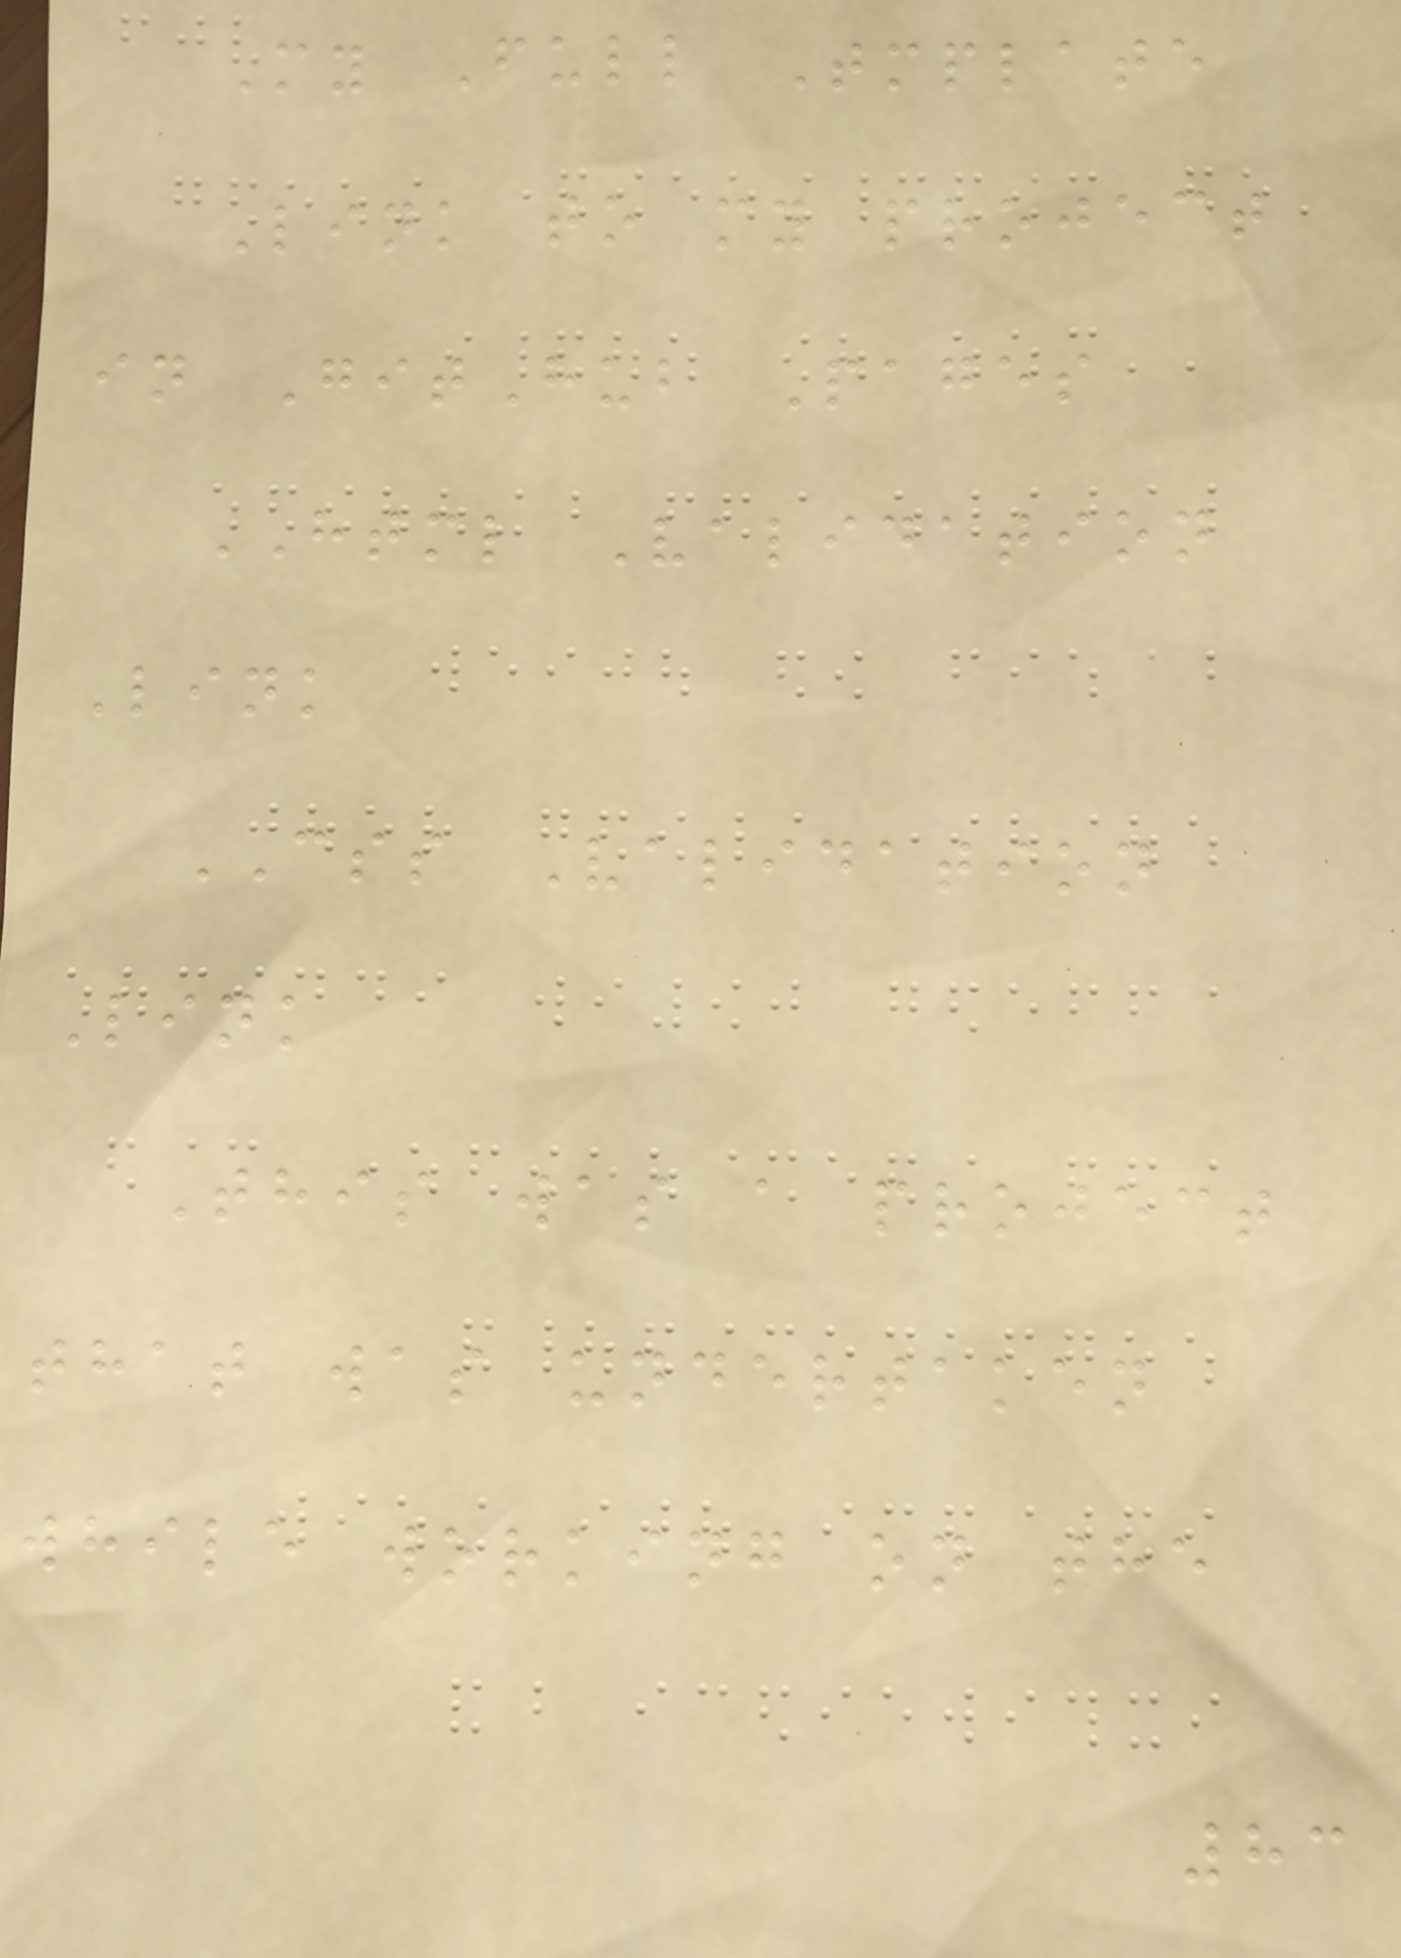My Full Tmplate
Link to my project
in GitHub Pages
HTML Validation
Link
CSS Validation
Link
This was a project
that was undertaken
while working on the
83
